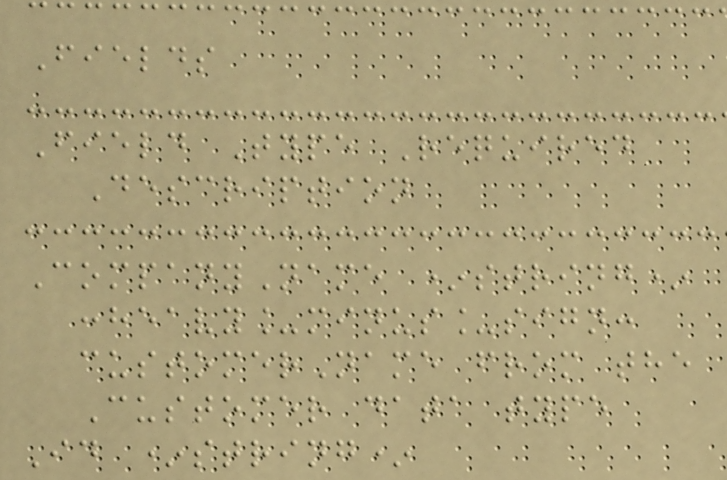Fields
Field Type Required
Description
CompanyName *string*
:heavy_minus_sign:
customerName from the
Customer data type
Id *string*
